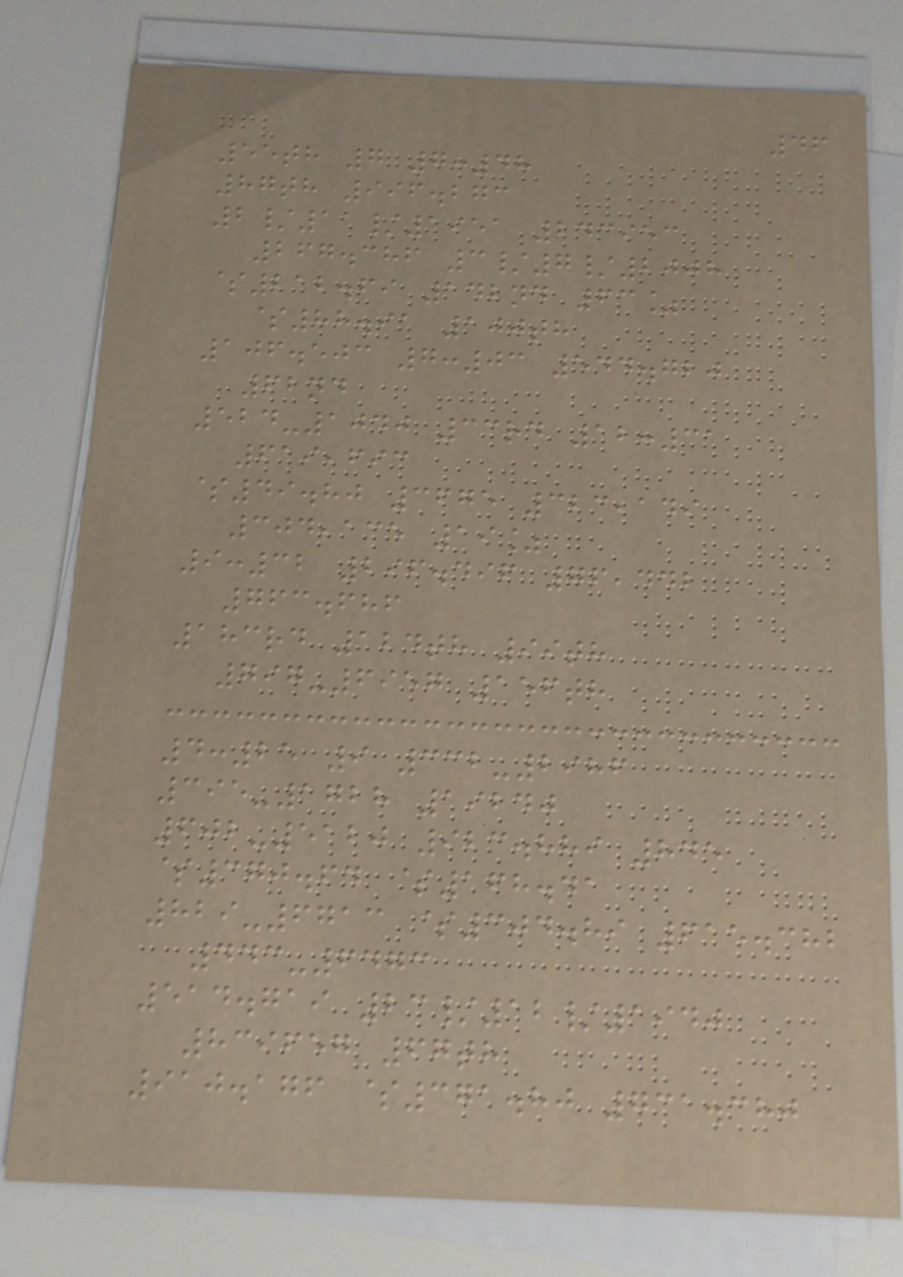46
55th 7 7:48
87th 996.273
2/11/1951 243953
267.386 3/7/2008
$212.69 142nd 63%
$88.91 100th
106.503 7:03 544.720
62nd
524-1040 33rd 12:31
619,693
$49.80 3675 323,149
304,135 19%
9:32 296.496 76,442
763.686
183rd 124th 99th
797-6957 156th
4:25 9 332-2986
395-1728 19240
602-5120 923.889 845
$370.64 $168.41
829-6713 $304.89 615.382
443-6473
514.719 23/12/1940
839657 67th
910.176 $371.80 731.380
